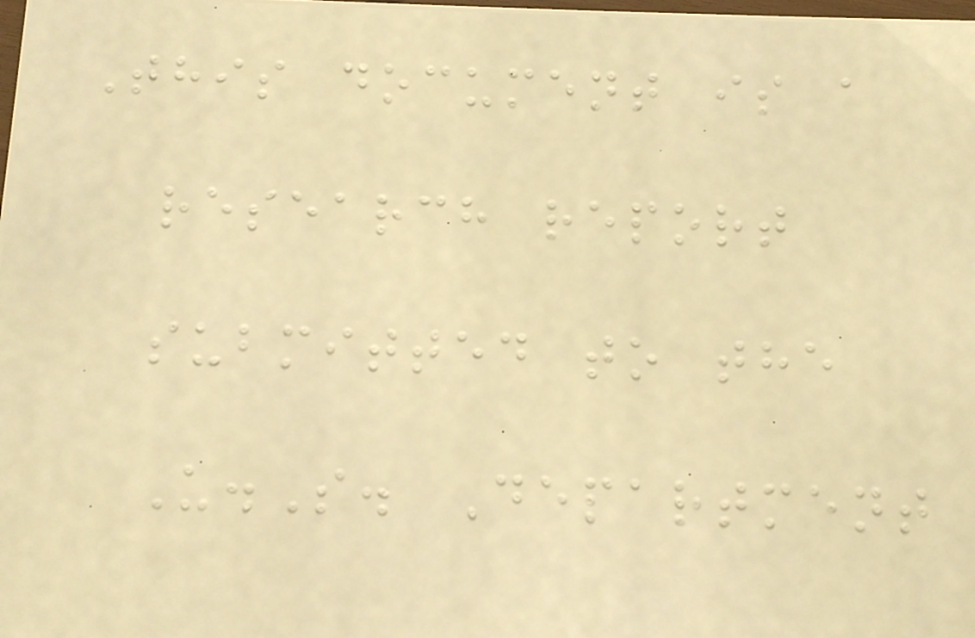This document is a
research report
submitted to the
U.S. Department
